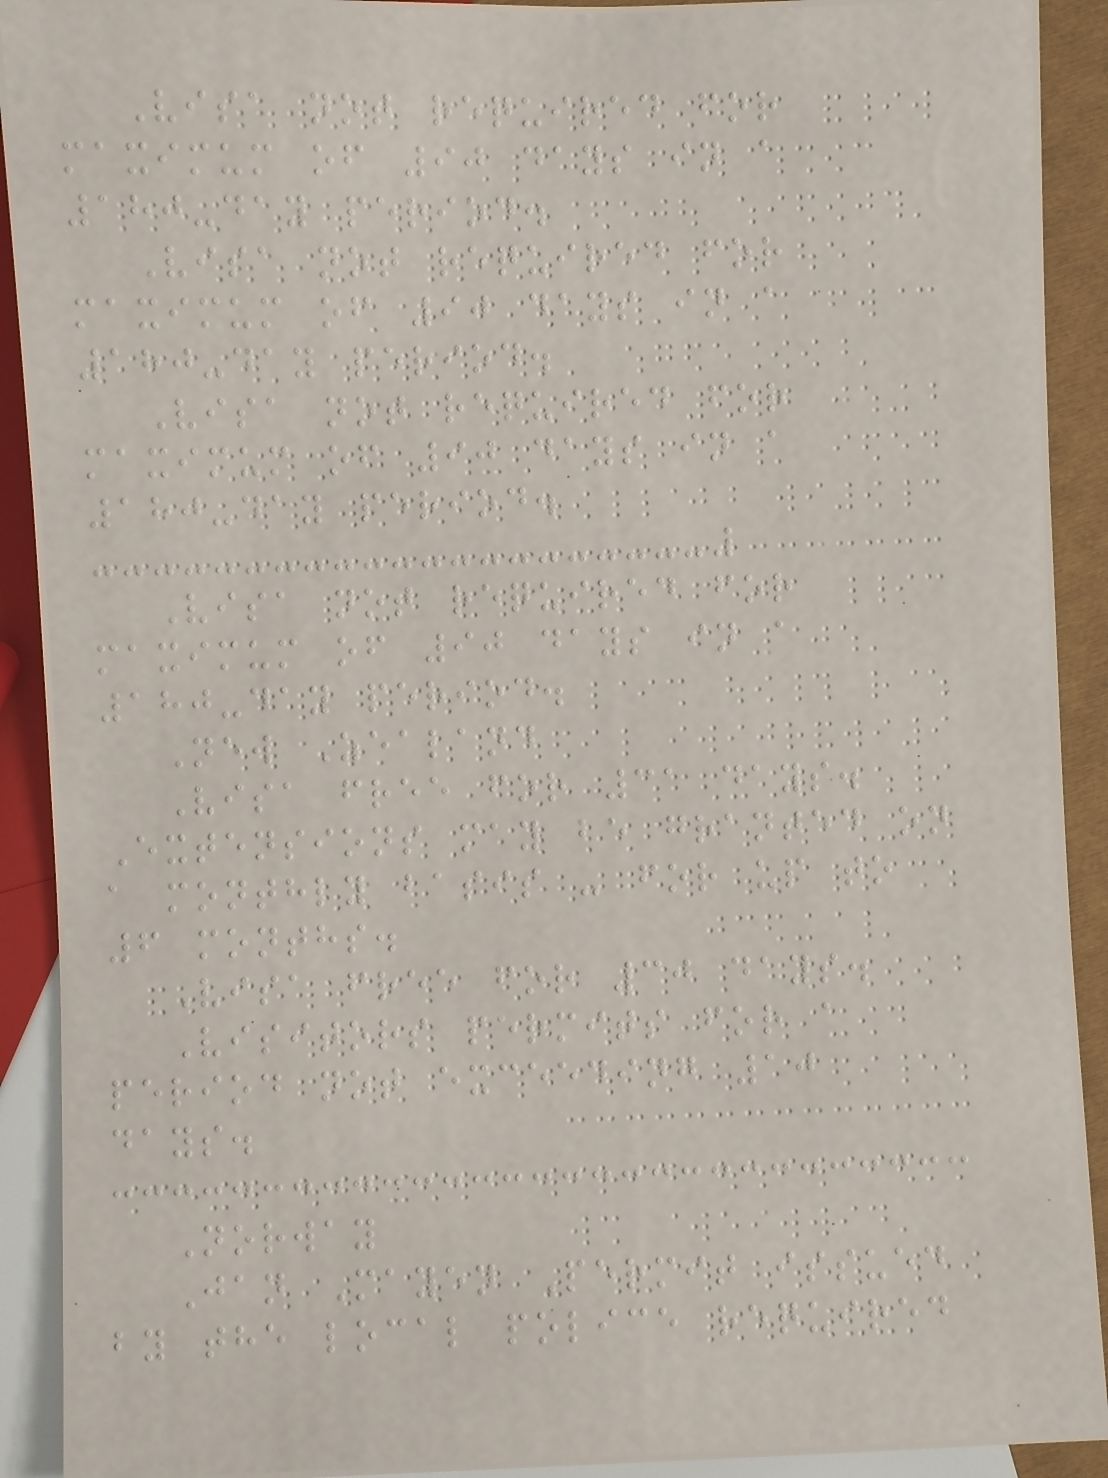Visa not required for
maximum of 90 days in a
180-day period.
Visa not required for
maximum of 90 days in a
180-day period.
Visa not required for
maximum of 90 days in a
180-day period.
Visa not required for
maximum of 90 days in a
180-day period.
New Zealand
Visa free for 31 days.
Extensions may be granted on
a monthly basis - for up to
6 months.
Visa free for 30 days.
Visitors permits for a
period not exceeding 10
days.
Norway
Jan Mayen Permit issued
by the local police required
